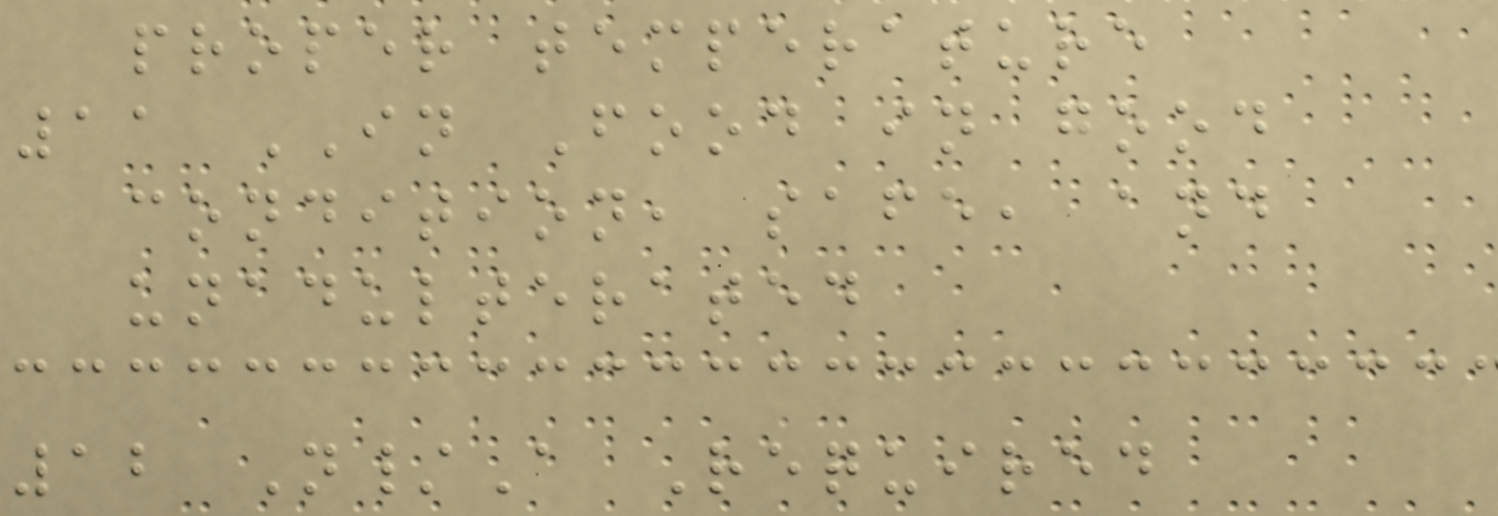proper temperature
11 IN Food in good
condition, safe, and
unadulterated
12 N/A Required
